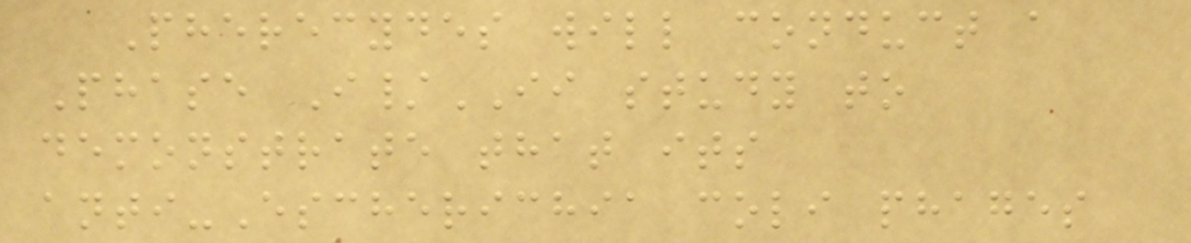Pherecydes will conduct a
Phase I/II study to
demonstrate that its
anti-Escherichia coli phages
